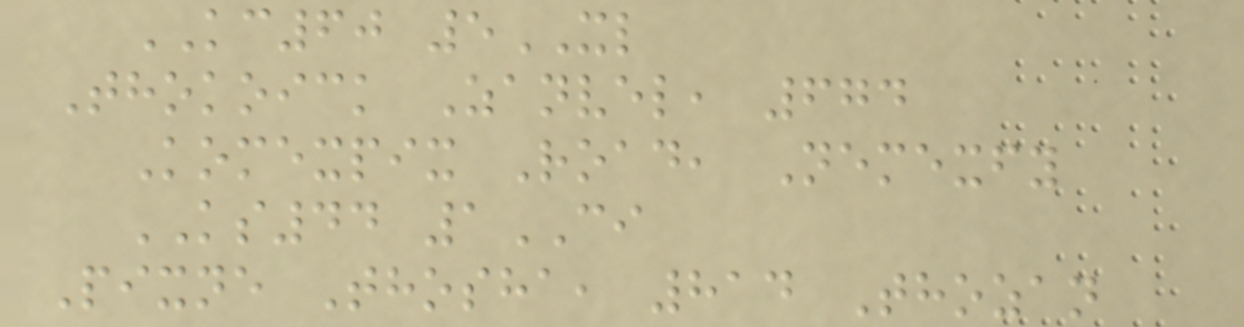KC60 5XL
Thokoick Zanvel, 674
Komexpix Road, Nemexfy
KS44 1CI
Pixne Thosha, 814 Thozan
